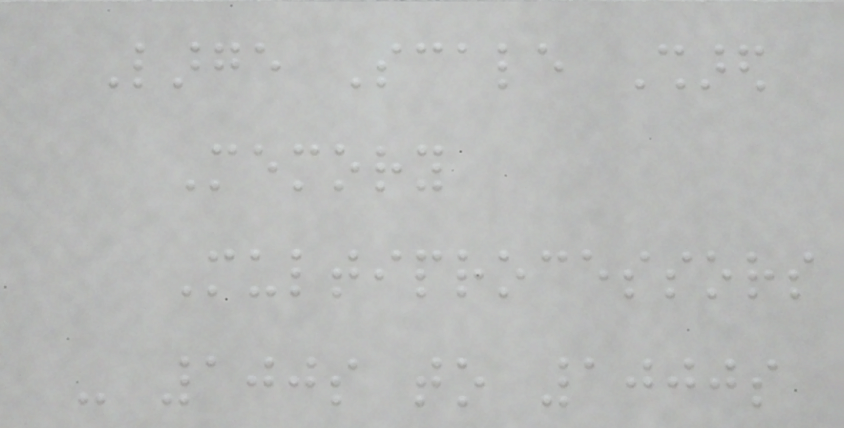Large Scale Shared
Memory
Multiprocessors
- 100s to 1000s
